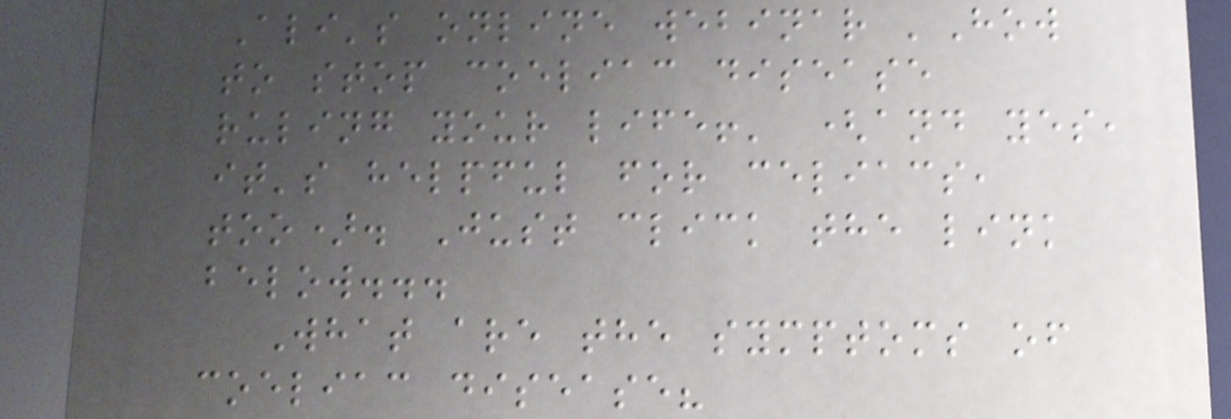Ali's online webinar 'How
to stop coeliac disease
ruling your life!' (and yes,
it's helpful for celiacs,
too). Just click the link
below...
What are the symptoms of
coeliac disease?
